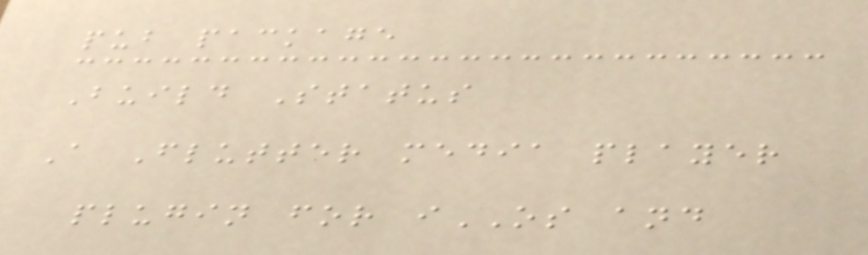pub package
Build Status
A Flutter media player
plugin for iOS and
